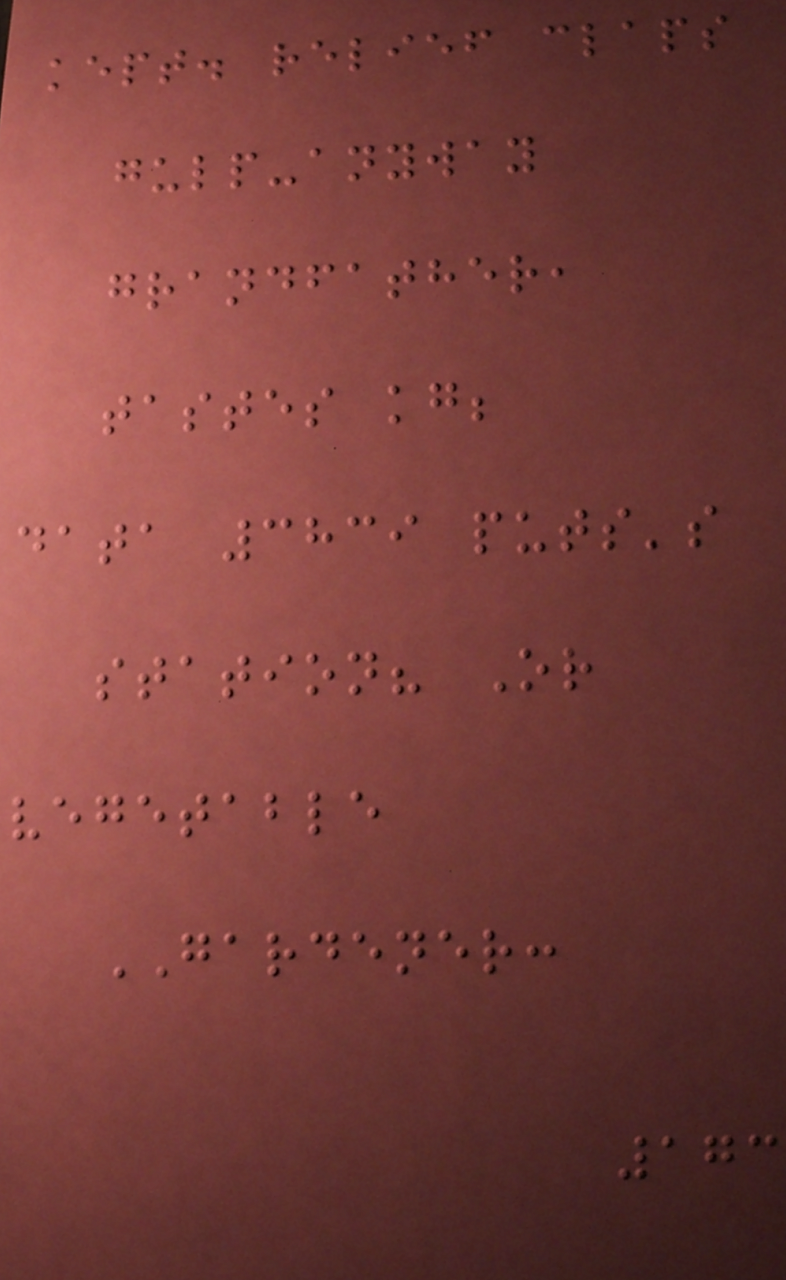kept. relief claps
gulp-anyway
grandfather,
tastes kg;
data 3839 puts's
station? Or
vegetable
GARDENER:
173
